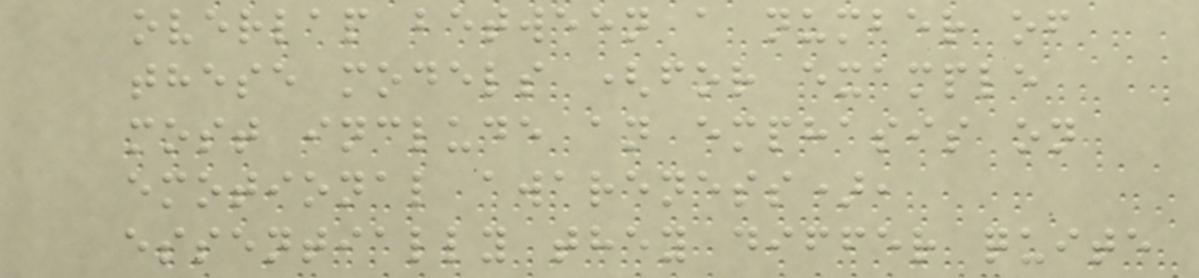overlap between a number of
these models (for example
most include an emphasis on
emotional awareness),
essentially they differ quite
